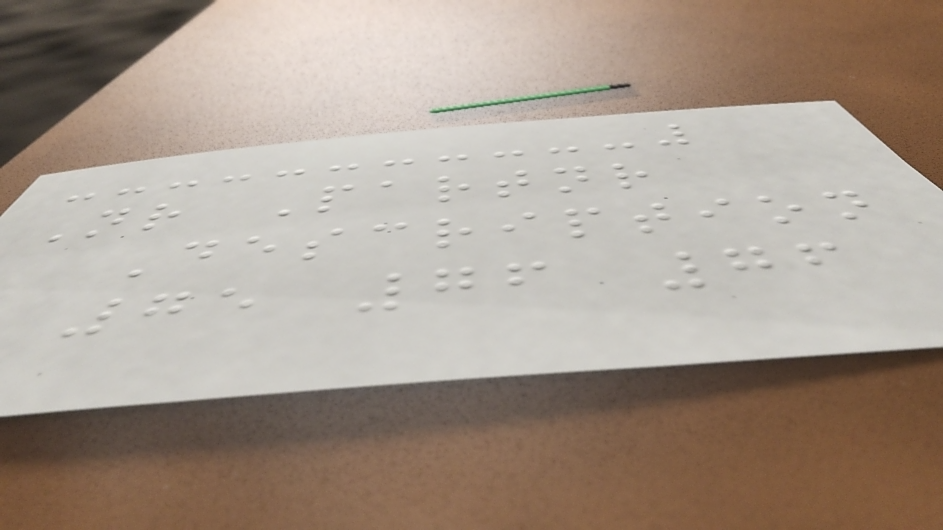Nr Partnr
Description
75 76 76
